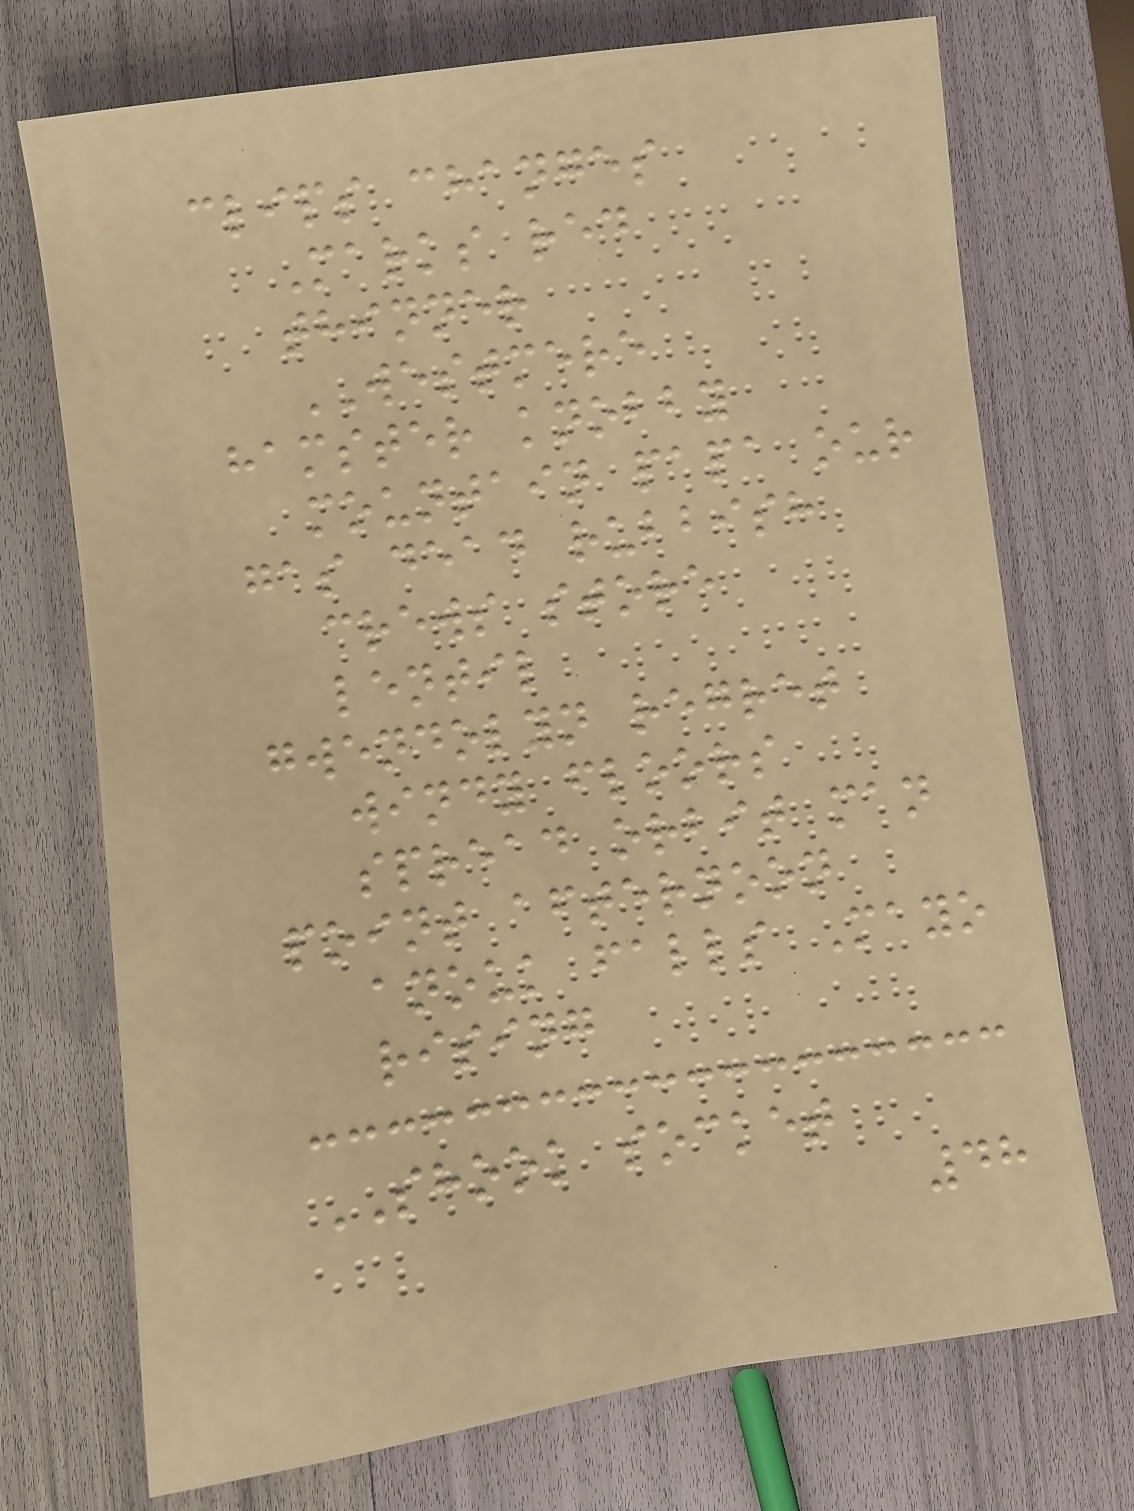clips changes
Marks red
thinner
WESTMERE
hamster knobby
mountain papa our
gas dead rubbish
crews store
lentil
gwendolyn regret
windy floors
spread orbit man
point afternoon
anouk falls Mayo
rising
SHOOK socket
48
